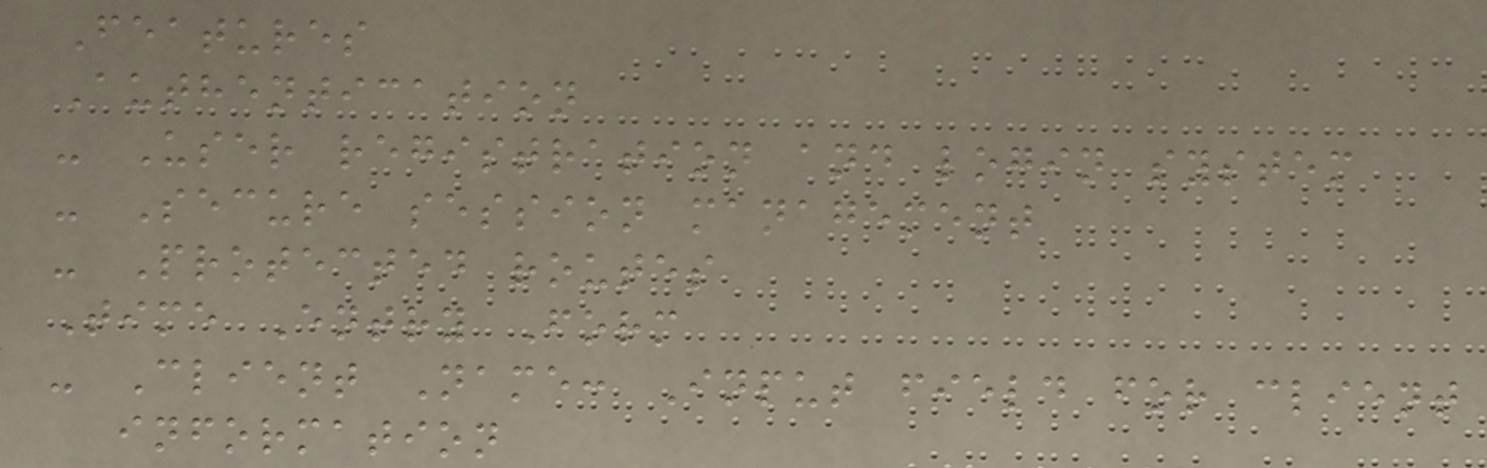Features
Authentication
- User registration and login system
- Secure session management
- Protected routes
Time Entry Form
- Client Name: Input field for client
information
